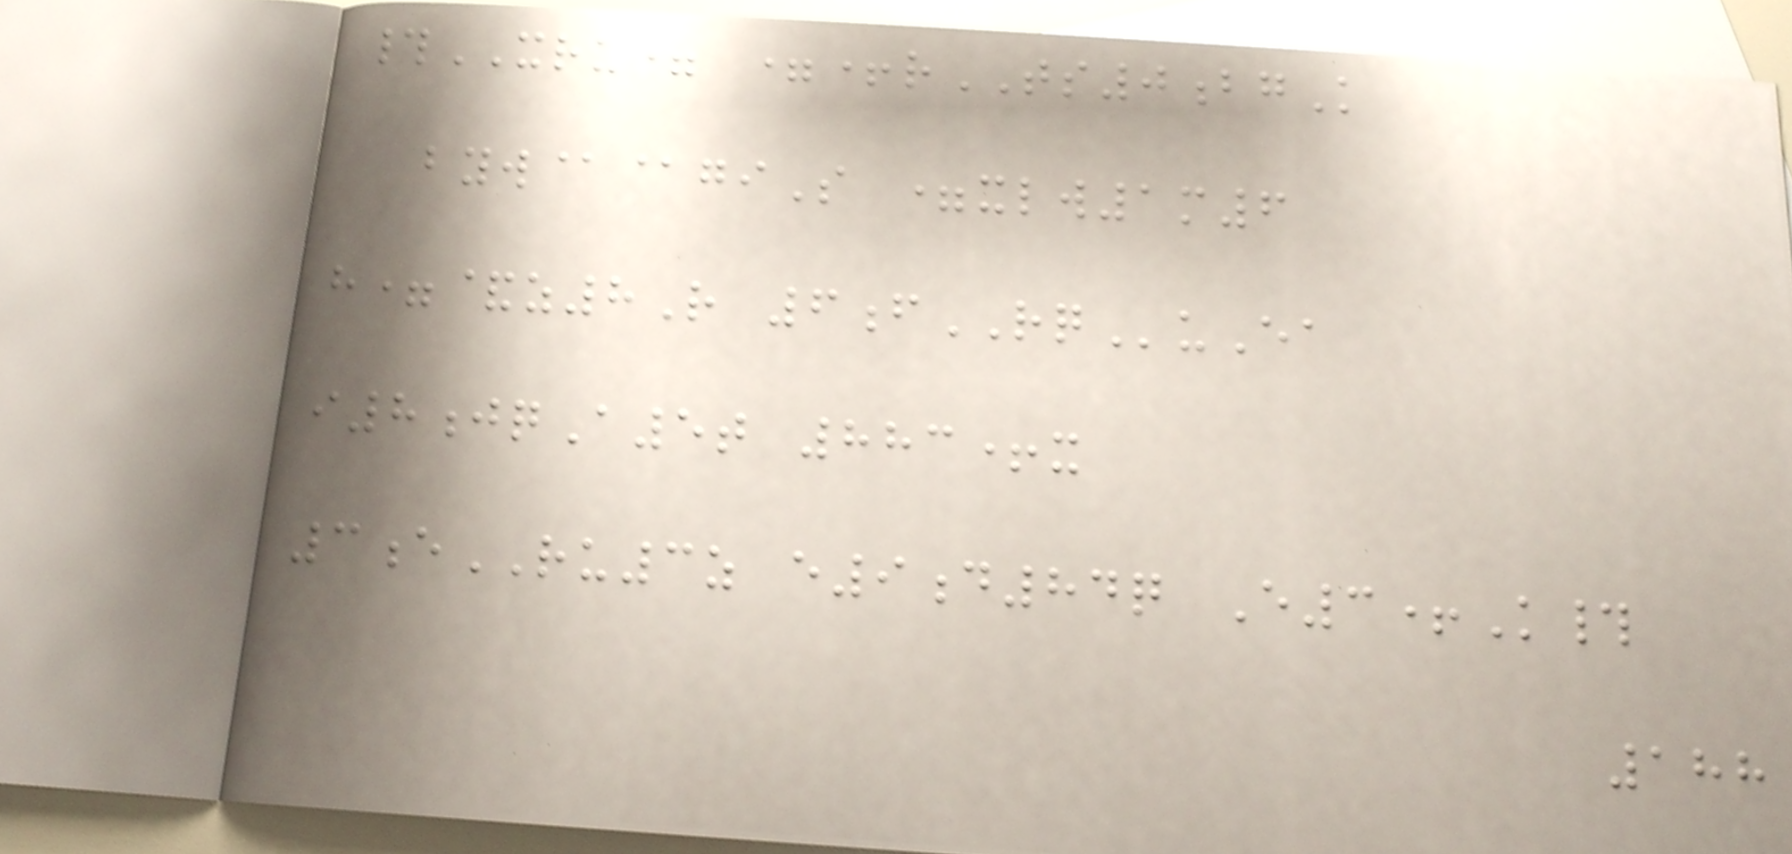#XRU= =+rTS0bgK
byw@@giS =xlw1m6
h=&z8R 6fRQuEa
i8jqA5t 883+x
3eRU3z e9d84q E3+K#
188
